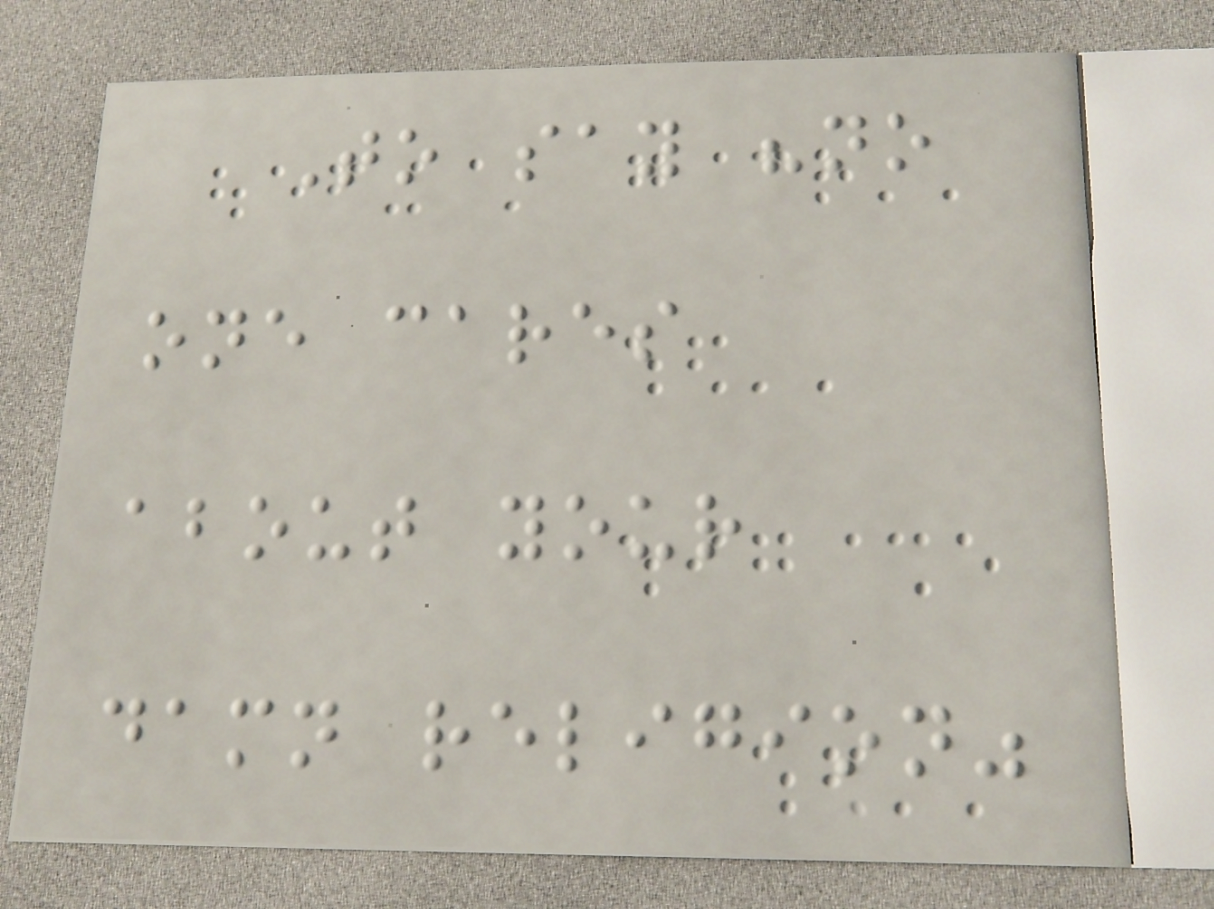To say "no
one cares
about your
damn religion"
